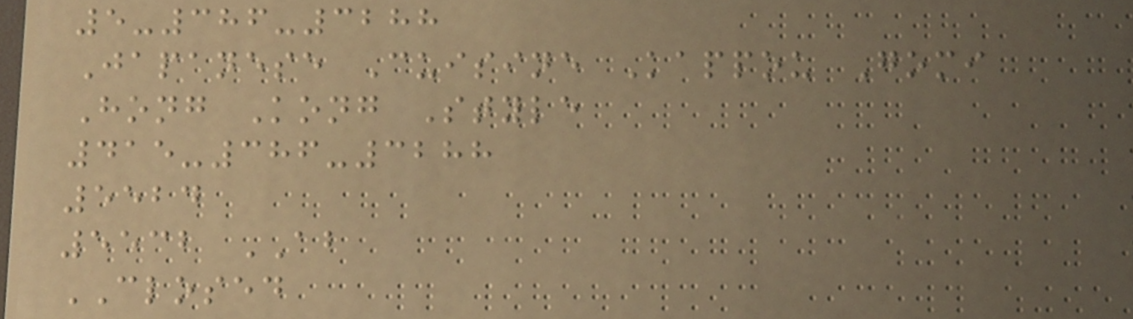5-386-3288
Japanese Cuisine Kappou Gomi
Hong Kong Style
415-386-3288
5524
5532 AB
CLOSED
